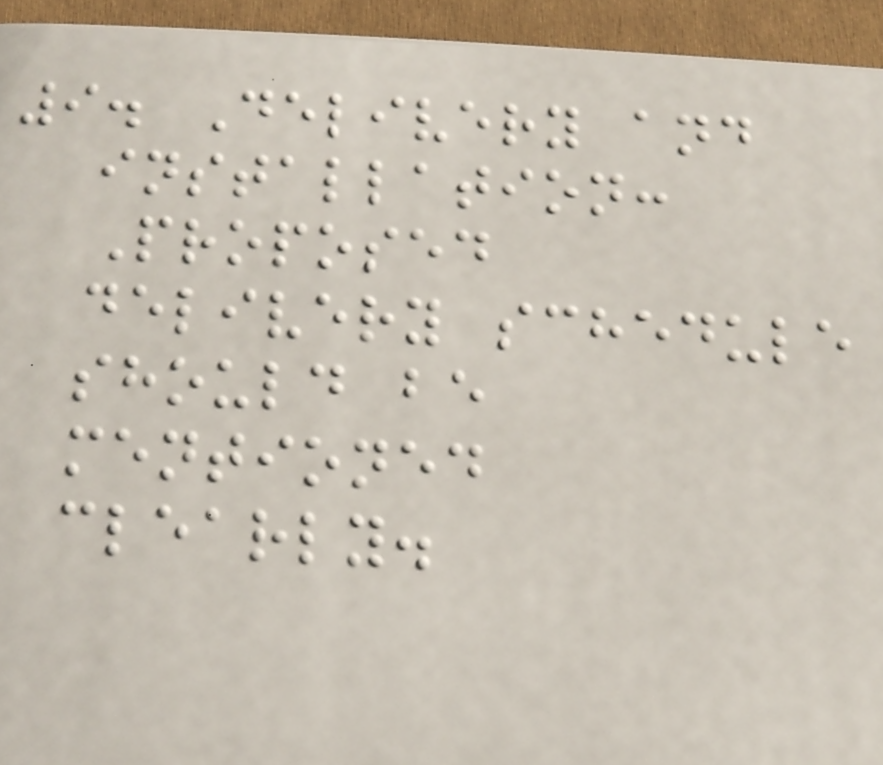9. Delivery and
installation:
Proposed
delivery schedule
should be
mentioned
clearly.
